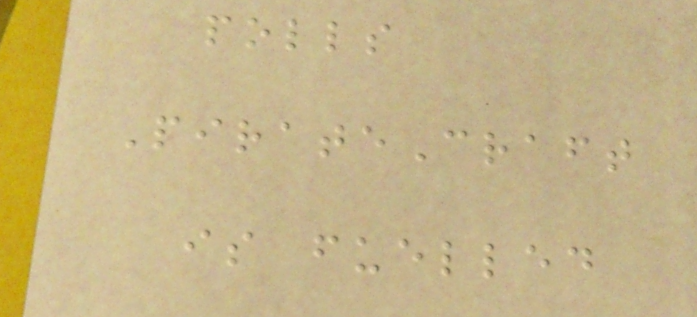polls
PirateCraft
is fuelled
